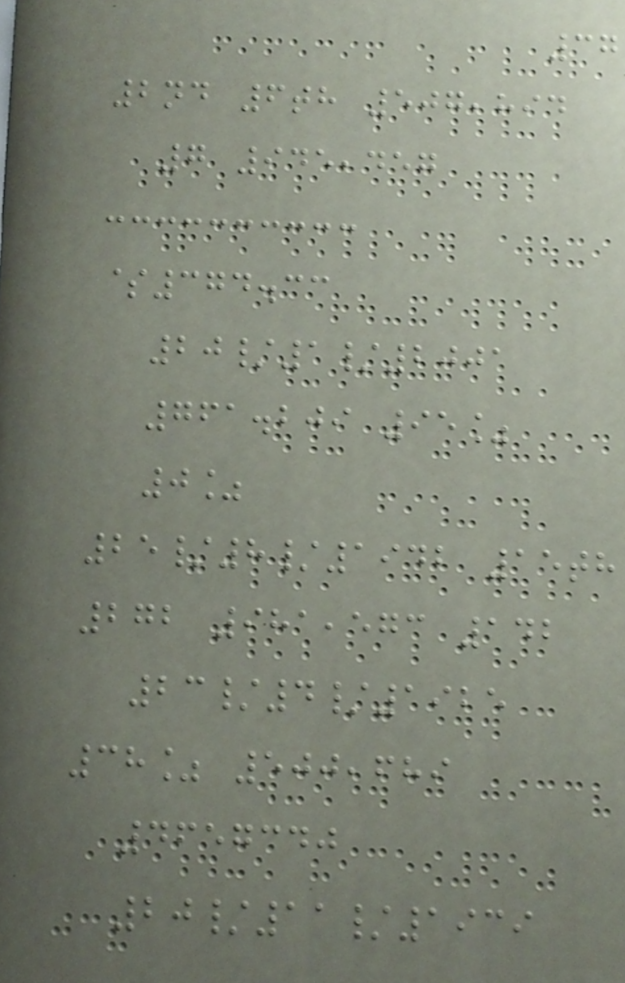37
2nd 6th 507,894
7 945,457
$374.33
20/1/2001
761.209 95%
0%
25/8/1942 15th
272 981,573 142
23/4/1925
38% 500,689
4657340
20/11/1939
